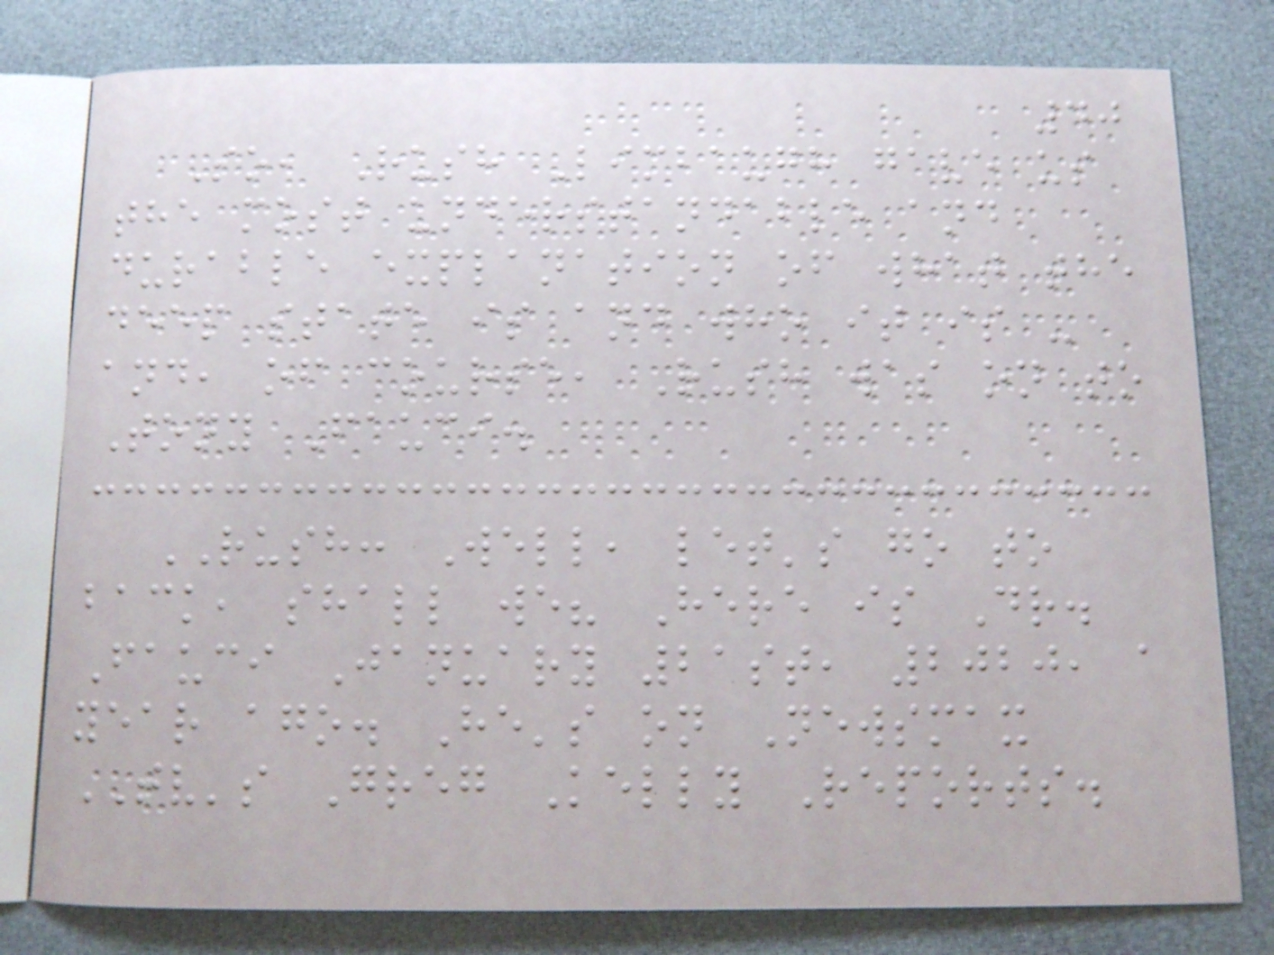40
So, Rush Limbaugh gave us
the most understandable and
durable explanation of what the
deep state is and who it is -
and, of course, Rush was on to
Tony Fauci.
RUSH: Well, let's go to
back, shall we? Here is Dr.
Fauci January 21st, 2020, a
year ago. He's on Newsmax
TV's Greg Kelly Reports.
